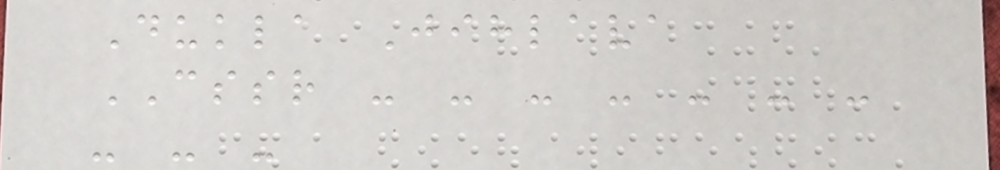Dukla Jihlava
CSSR - - - - - - -
- - -
